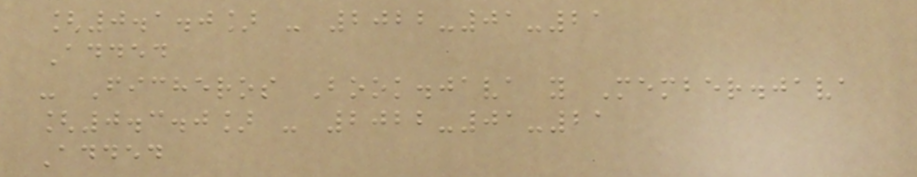[0.1.0] - 2022-01-21
Added
- Ficheros Book.java y Member.java
[0.3.0] - 2022-01-21
Added
